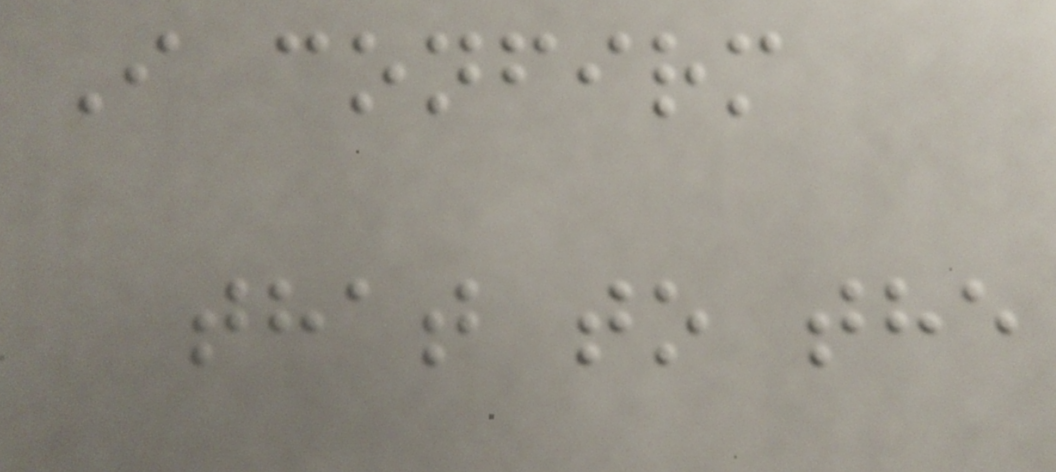I confirm
that to the
